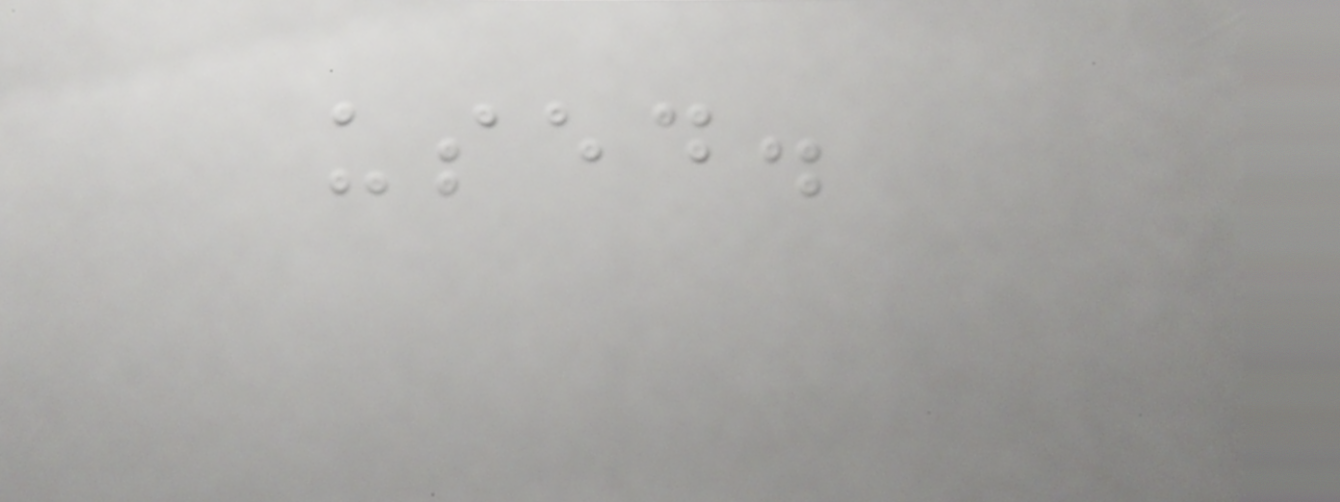used.
